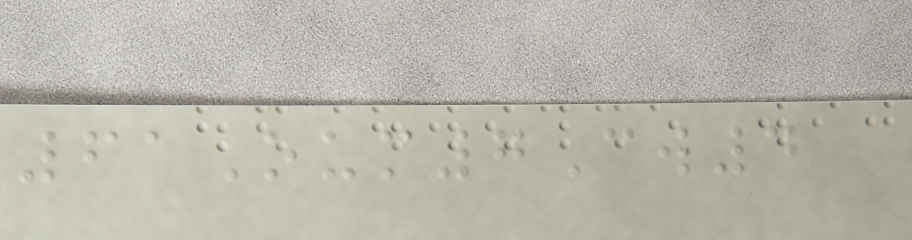61Oum7Cw4
